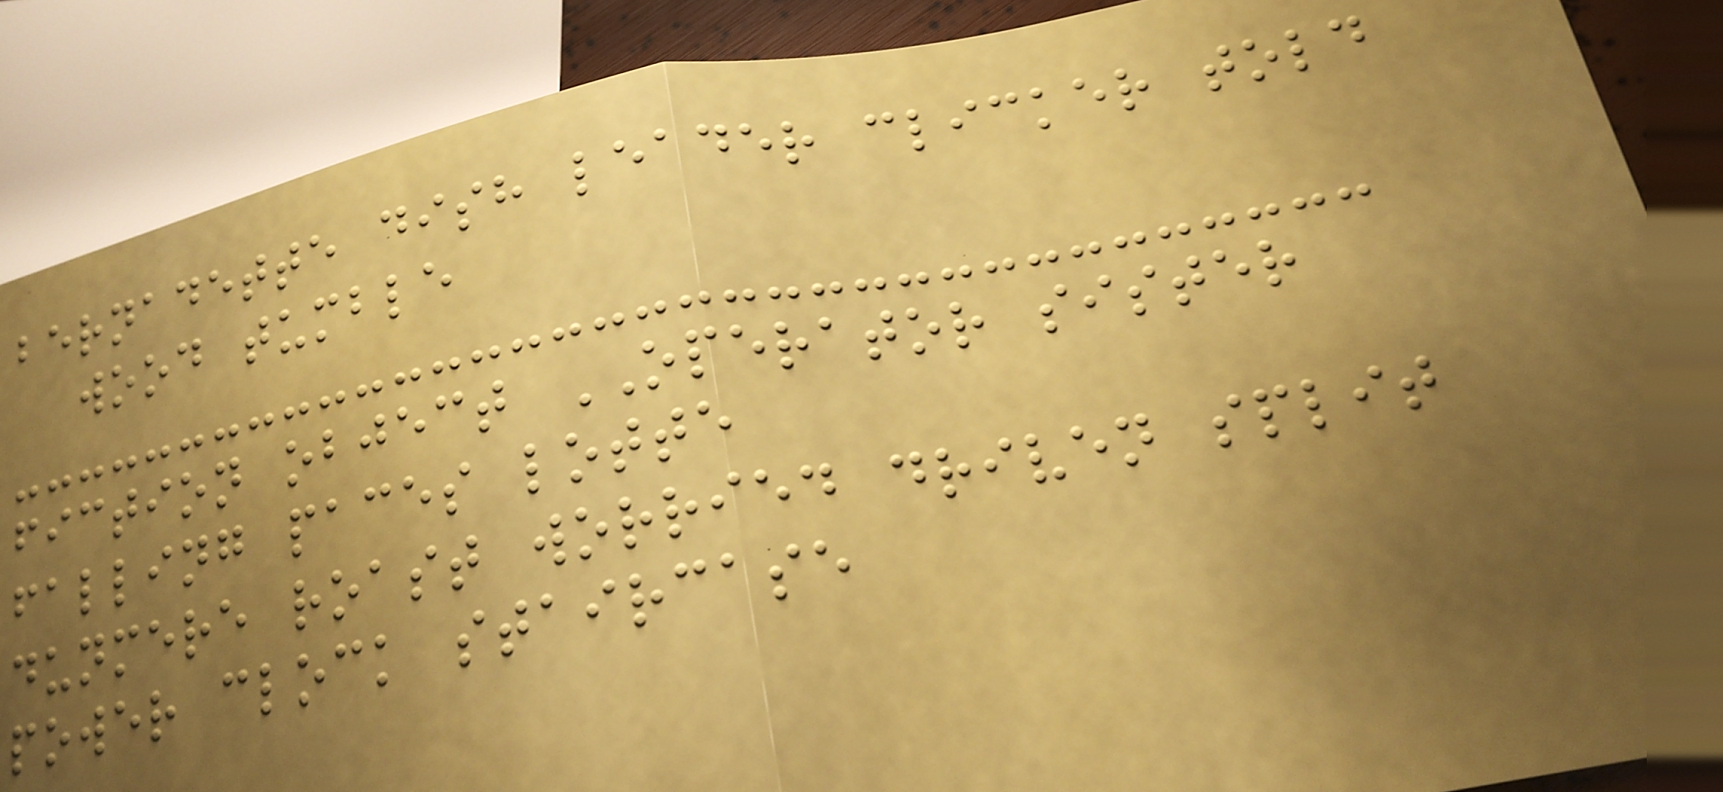bernadette dish leader clicker told
wood tumble
fiction object OPERATOR sister
falling paces lotte
dunmere roast worried driven split
power clock staircase
